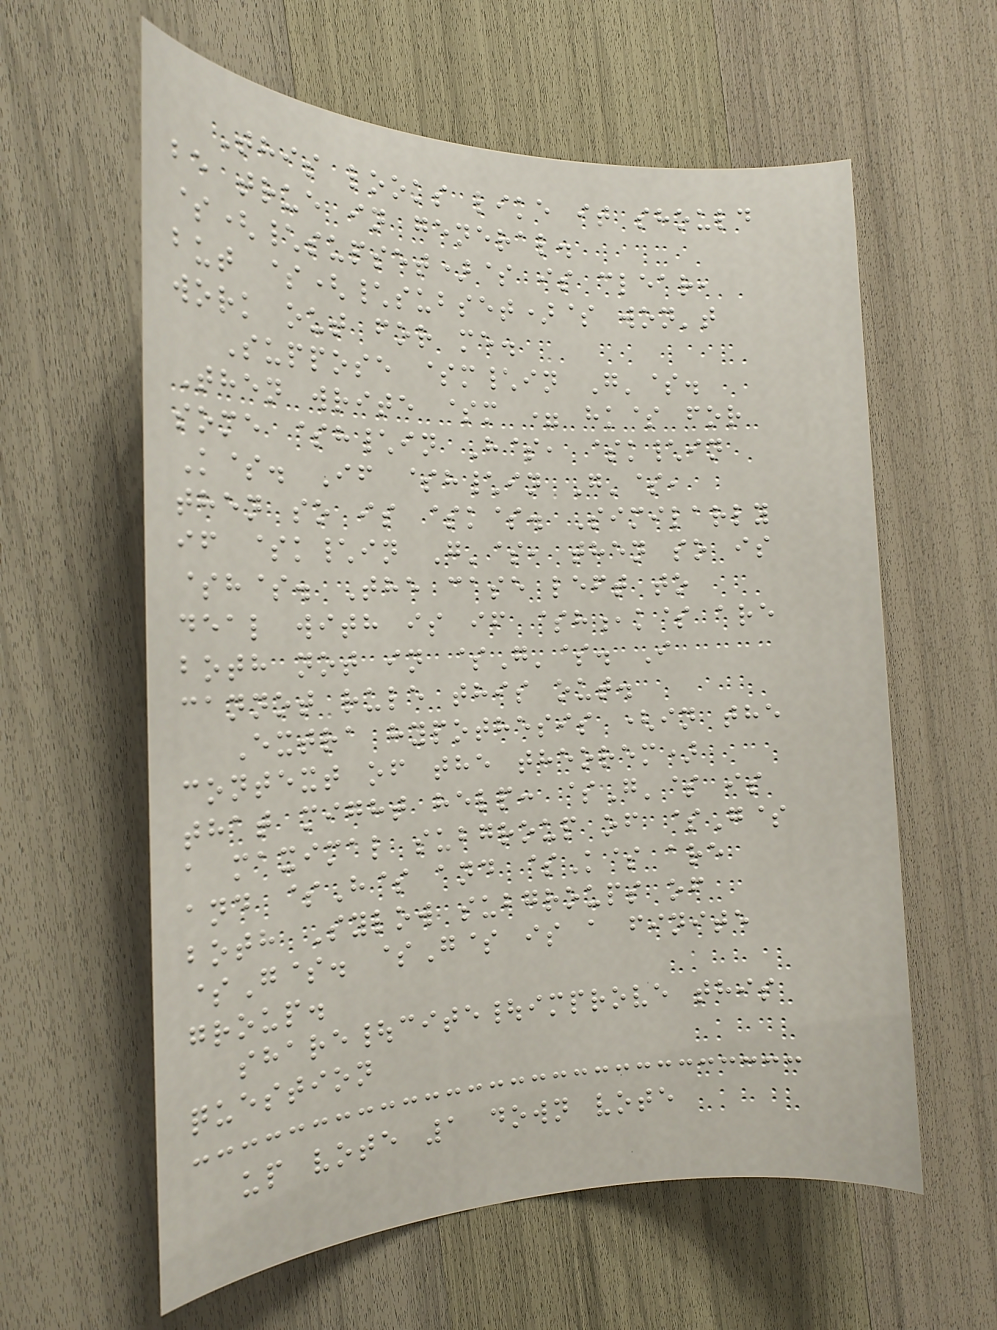This looks like it should
be true in general.
$(\supset)$ is clear,
but $(\subset)$ won't
work out for me.
Suppose $m\in G'$.
Then write $m = hk$ for
some $h\in H$, $k\in
K$. If $h\in G'$,
then so is $k$. Similarly
if $k\in G'$, then so is
$h$. The case left to
deal with is if $h,k$ are
both not in $G'$. I
cannot rule this out.
Extra hypothesis (in the
context of the theorem)
that might help: $G'$ is
a maximal subgroup of $G$
and $H$ and $K$ are
both Sylow subgroups of
$G$. $G$ is a finite
group.
share|cite|improve this
question
up vote 1 down vote
